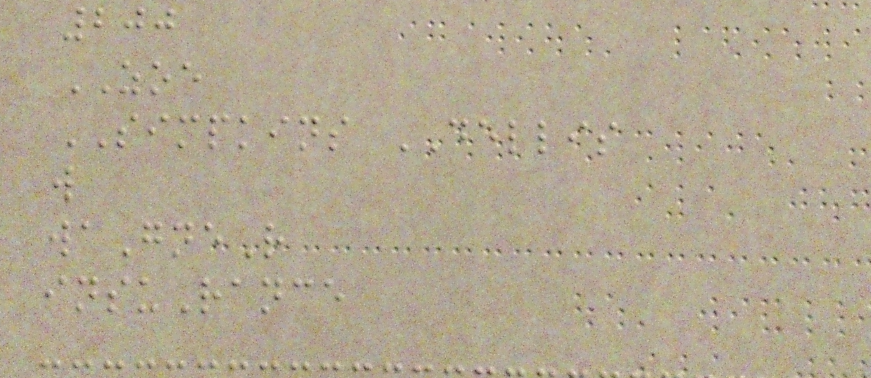200
ZOE
SIMPKINS DELLIS
w
waGneR
insuRance
